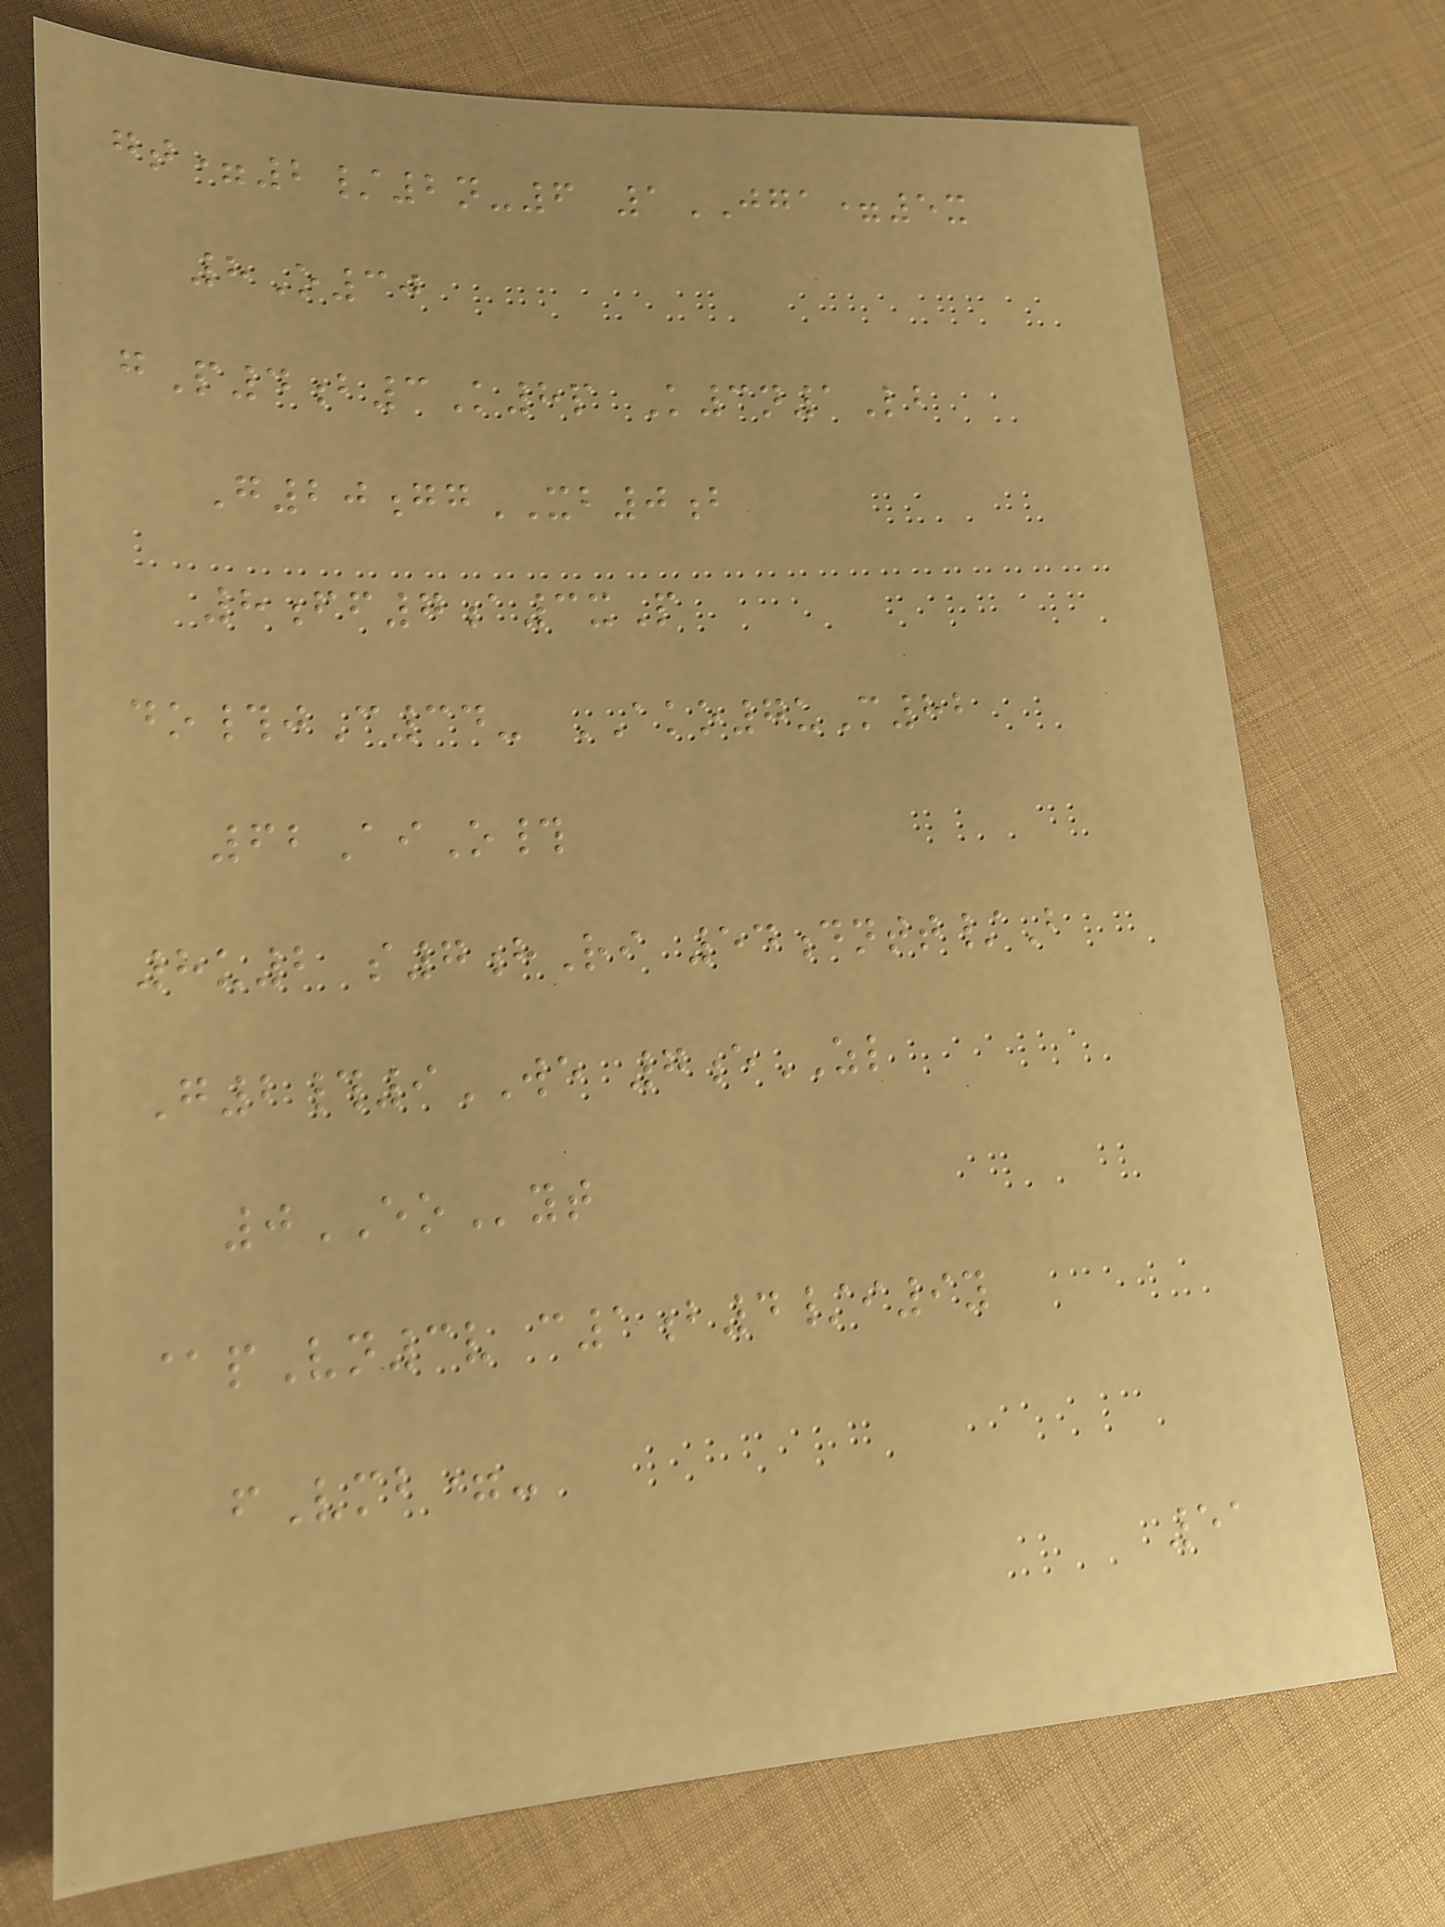gt=2/2n-6 1JGA=5x
8O30
gP4b3K8p K3n1Lb
G20ggXB0b
8ff7a3xP
do#jC34- AKO7uM82
62AiO#
8u2 s7hRi 54dntt/B
G2#9WE 7eZL
0EOyt
@pVn3v c1b4/i9y
fVmb=-
51
